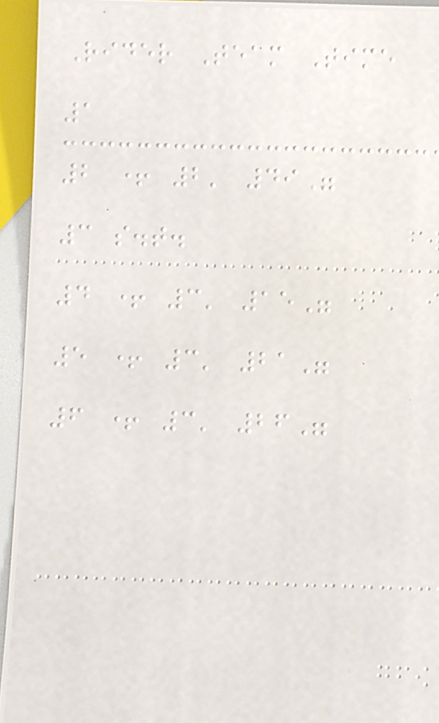Rider Team Time
1
2 + 2' 49"
3 s.t.
4 + 3' 15"
5 + 3' 21"
6 + 3' 26"
